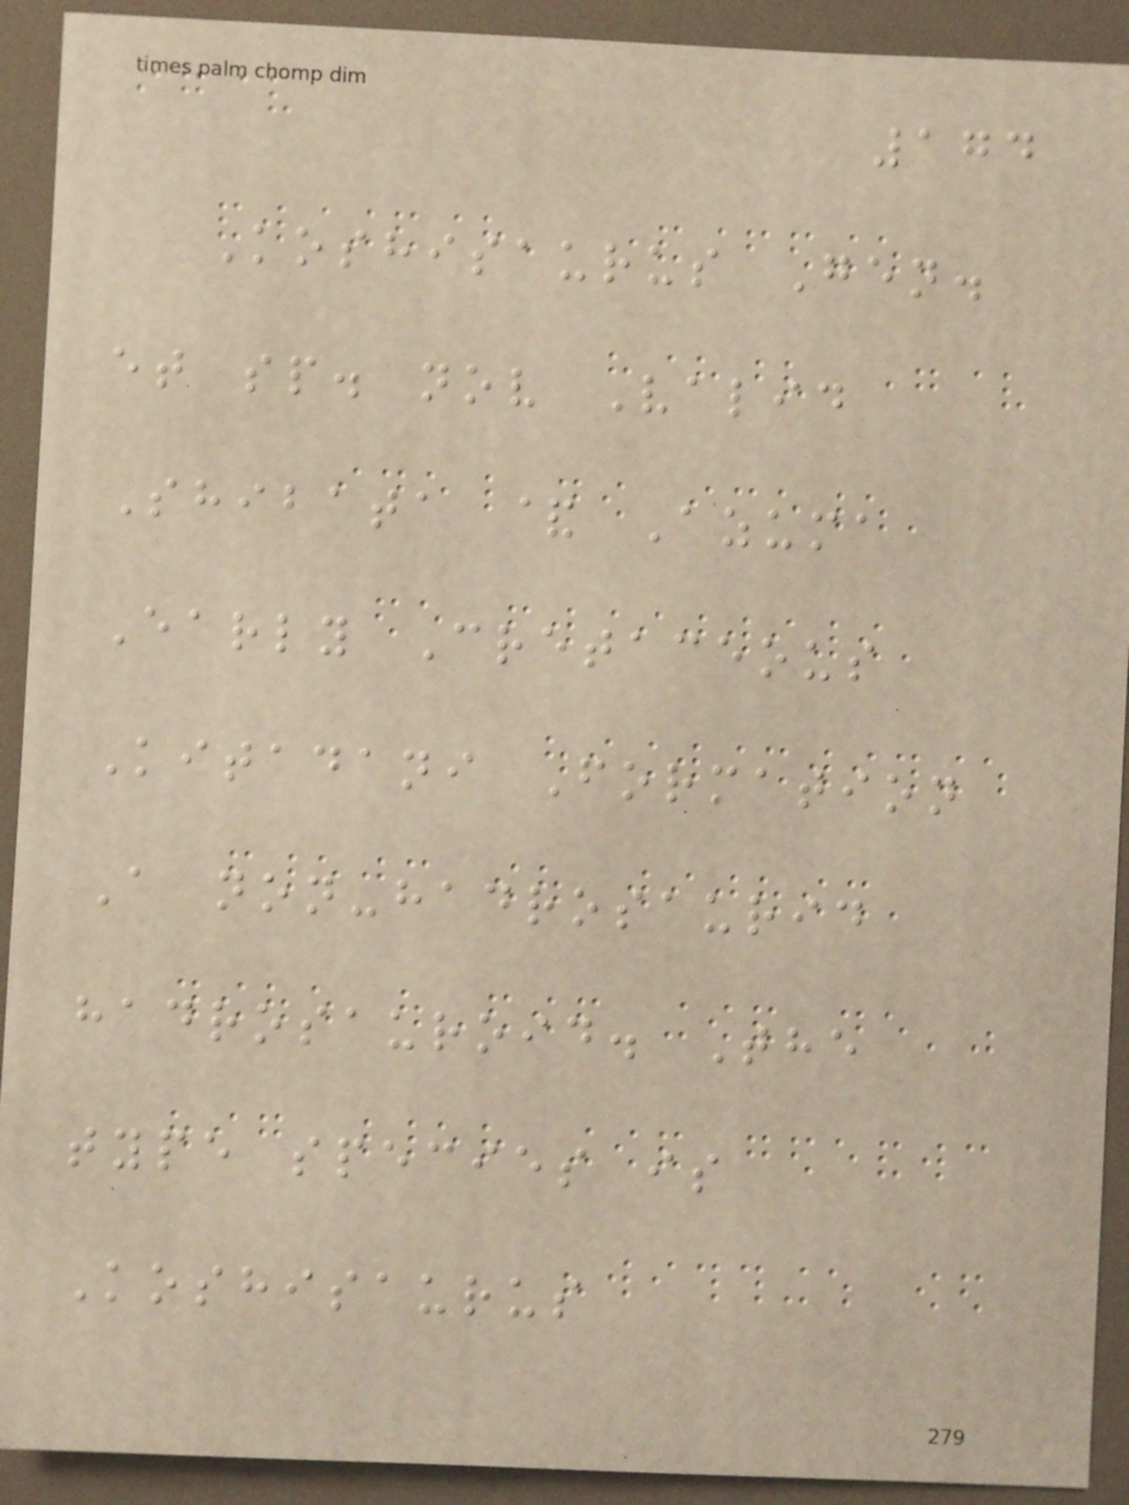174
Koshisaurus Gen.
et sp. nov Valid
Shibata & Azuma
Early Cretaceous
Kitadani Formation
A non-hadrosaurid
hadrosauroid. The
type species is
Koshisaurus
